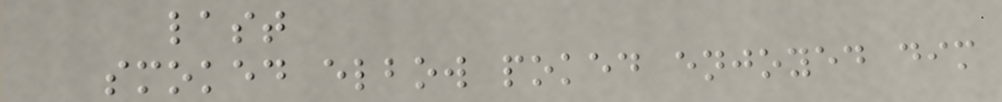last
smoked elbow poked enjoyed dim
